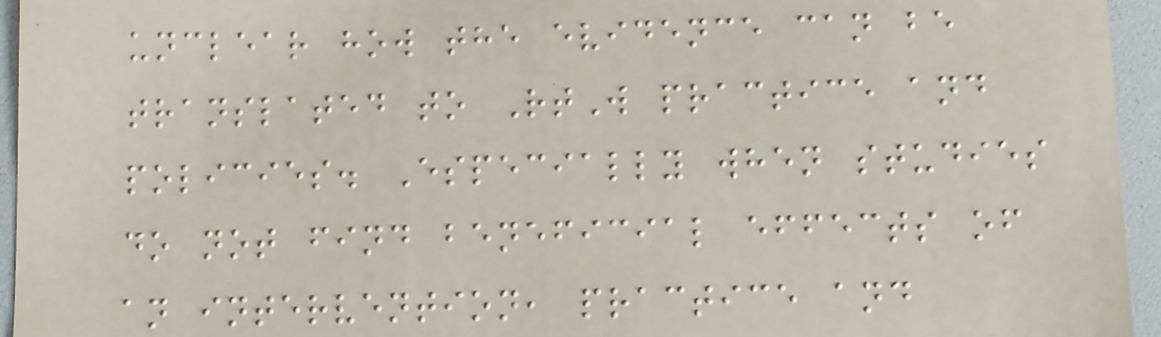unclear how the evidence can be
translated to RtW practice and
policies. Especially when studies
do not find beneficial effects of
an intervention, practice and
